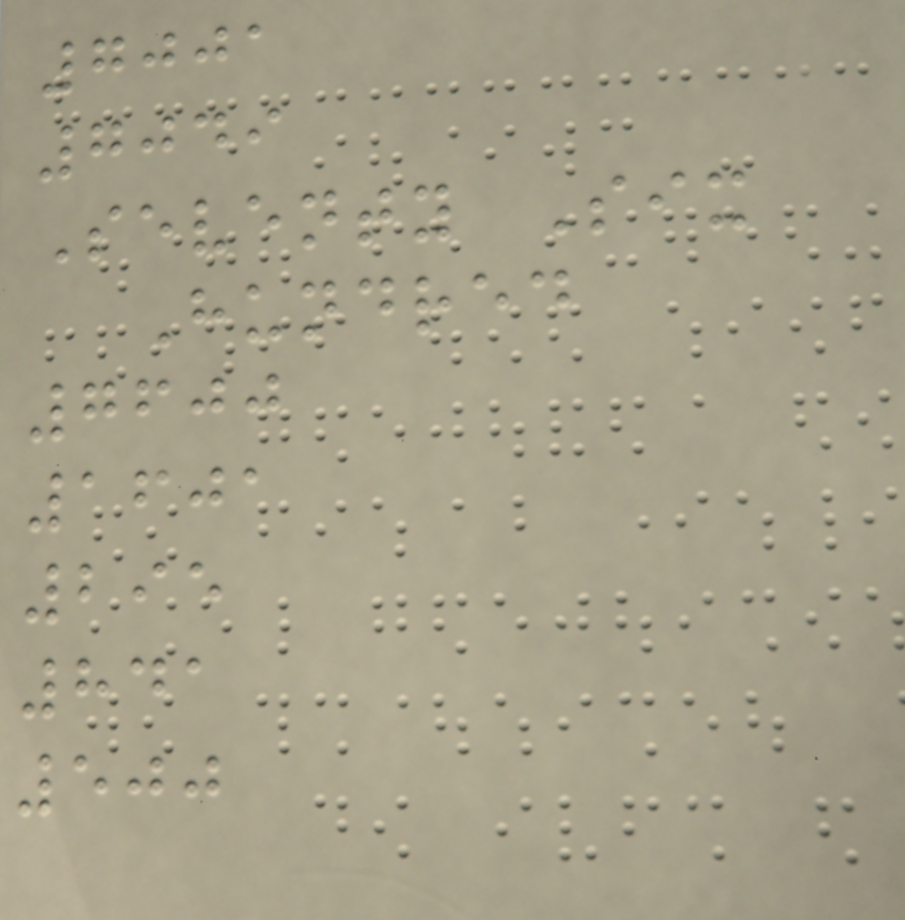7001
7049
Seventy Six
Hundred
7600
1601
295
841
500
